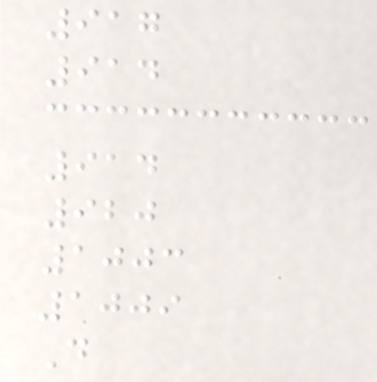917
914
914
920
1003
1009
D
